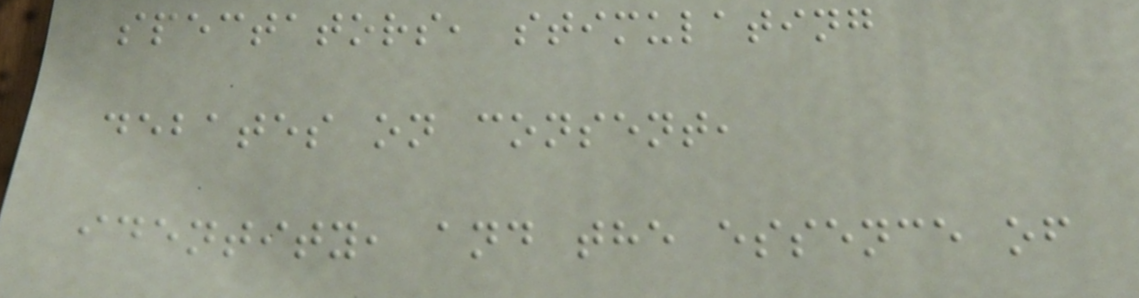spectators, stimulating
debates on consent,
identity, and the essence of
